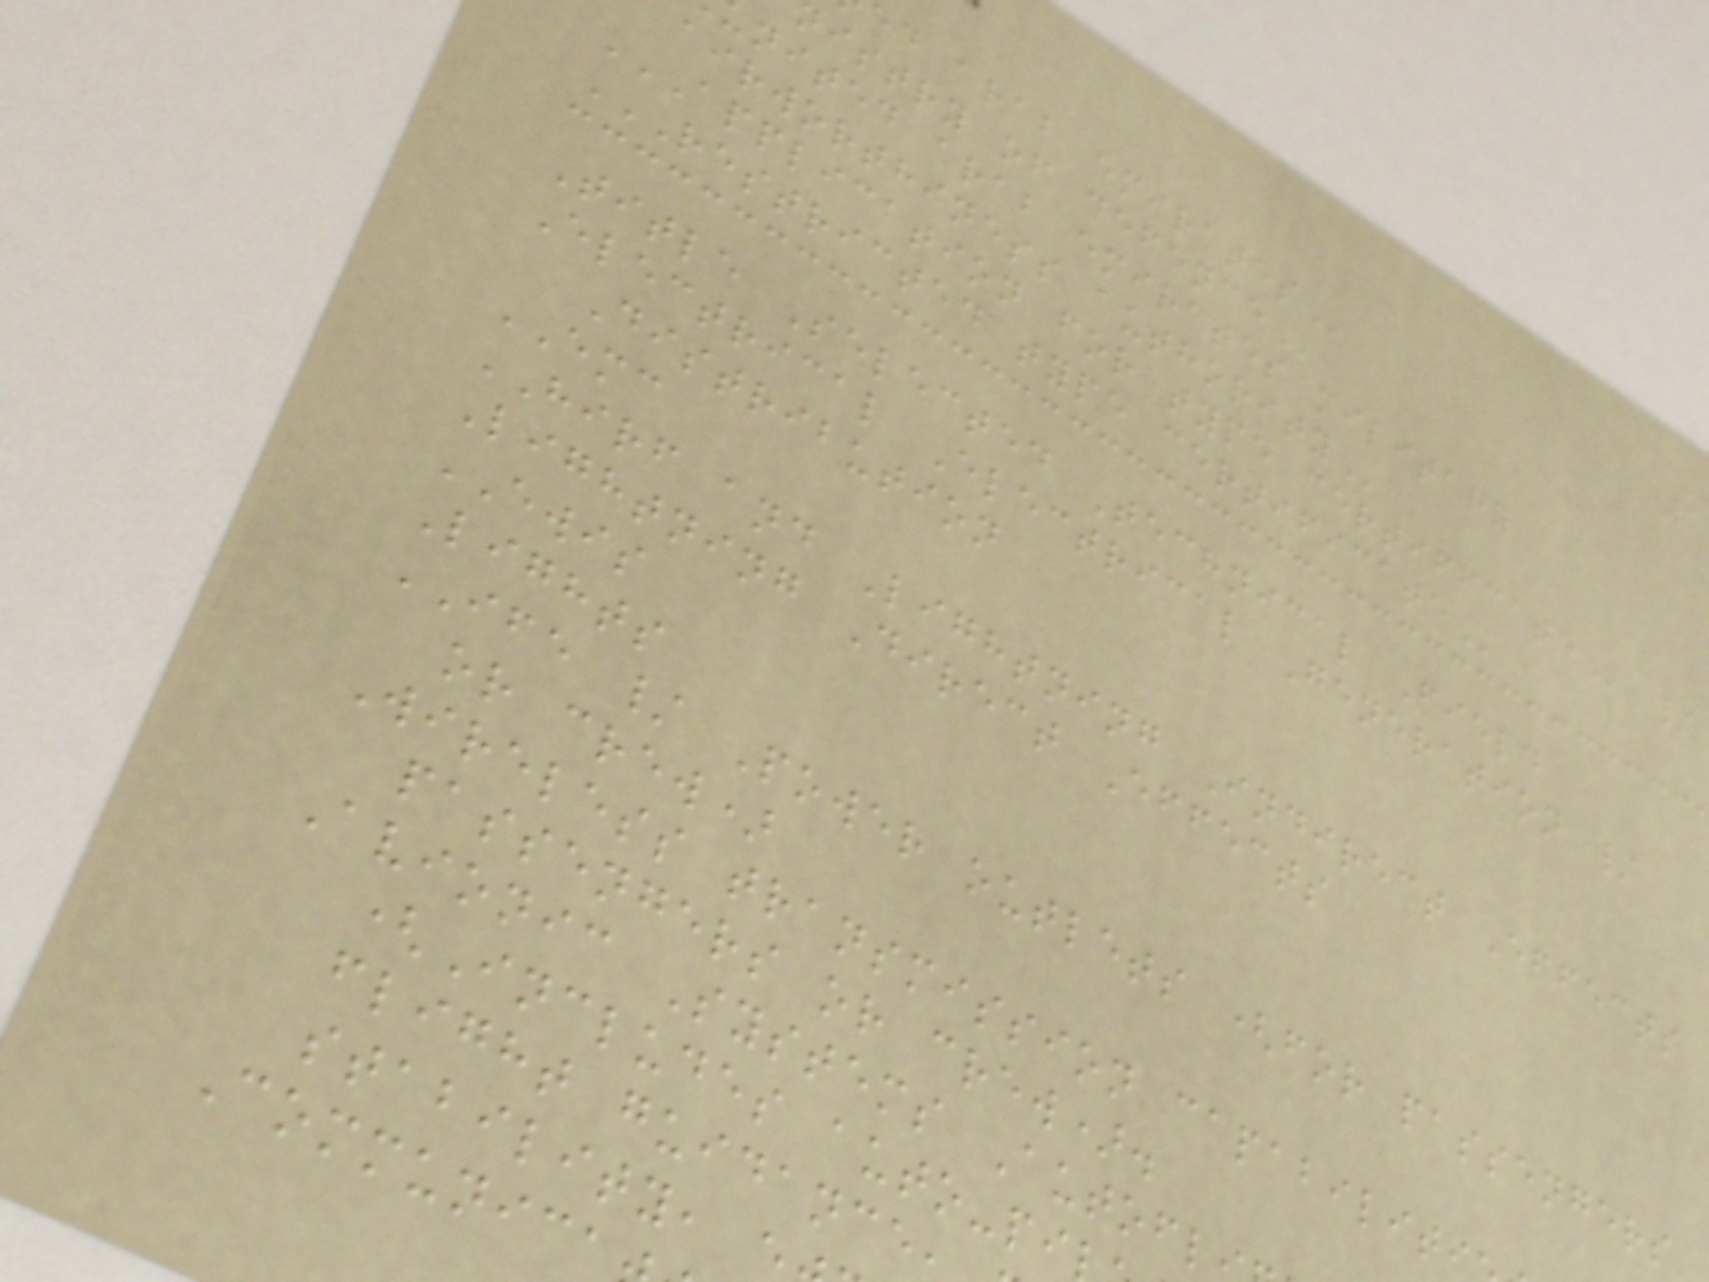ed arab
nistry of
nited arab emirates military
airworthiness
APPLICATION FOR TYPE CERTIFICATE /
RESTRICTED TYPE CERTIFICATE
Title Selected Technical Field
Electrical Electrical Generation /
Distribution
EMC
HIRF and Lightning Indirect Effects
Lightning Direct Effects
EWIS
Lights
IFE / Power outlets (for passengers
or crew)
Wireless transmission capabiliti
passengers or crew).
Avionic Systems Autofl
(Includes auto-pi
flight guidance
stability,
Communica
